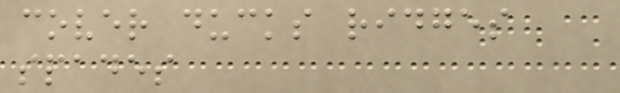cover ducks ridges
spades
